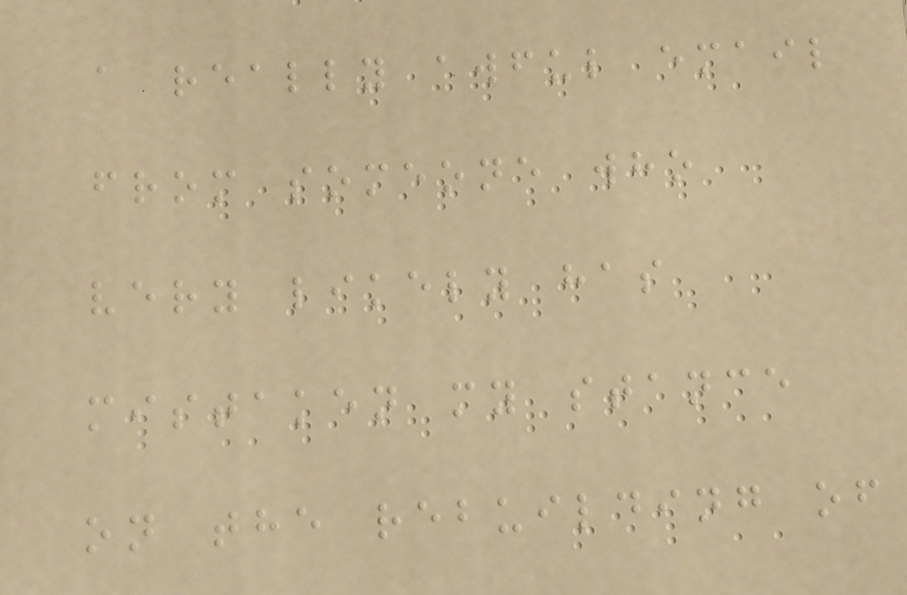a really awful email
from someone who
very likely has
mistaken my stance
on the rebuilding of
